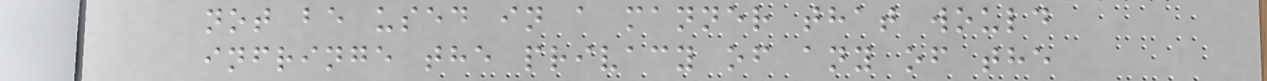not be used in a manner that would
infringe the privacy of any of the
